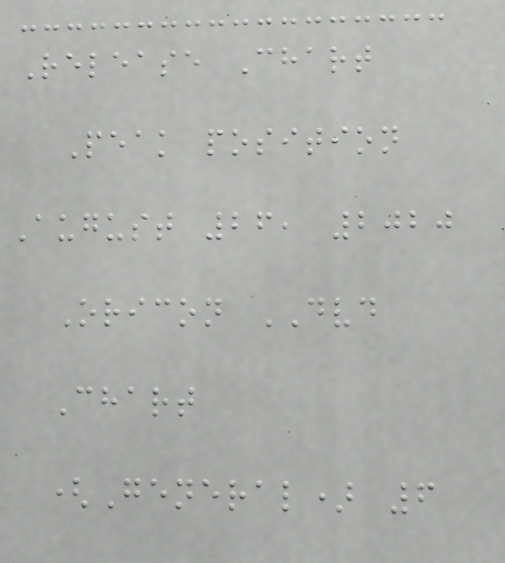Release Chart
Peak position
August 26, 2020
Oricon DVD
Chart
(General) 6
